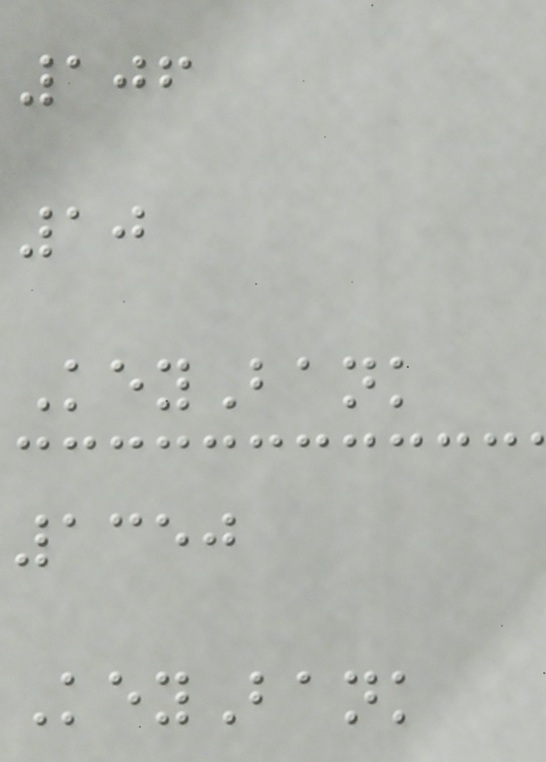106
10
KeyBank
1350
KeyBank
